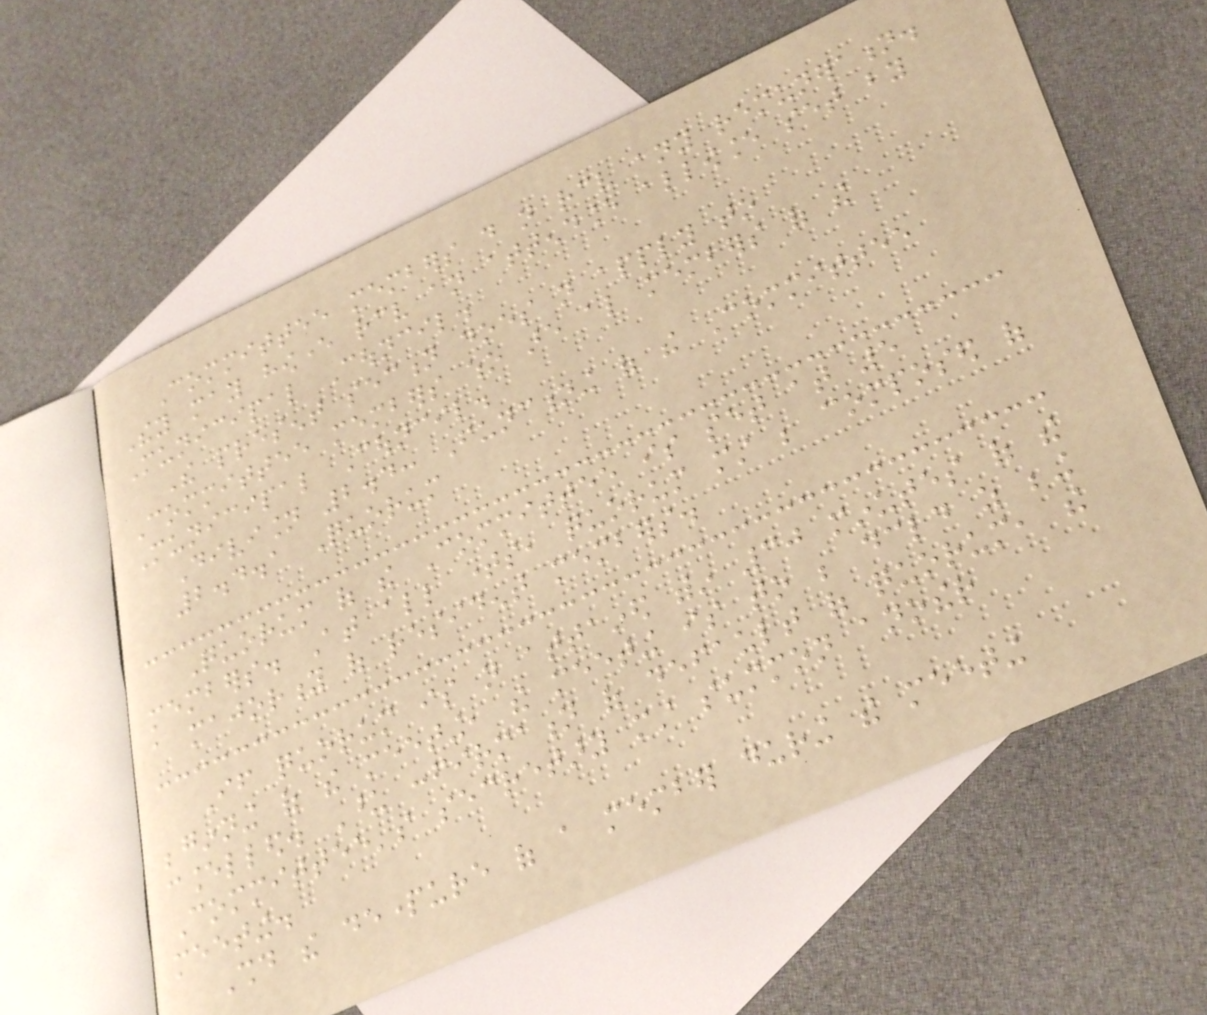Committee members do not receive any remuneration.
They may however receive an attendance allowance set by
Municipal Council.
The present section does not apply to
Committee members who are also members of the
Municipal Council.
Division 2.4: Functioning of the Committee
2.4.1 Quorum
Quorum of the Committee is set at 5
members. At all times, quorum must be composed of
a majority of resident members.
If quorum is not attained within 30 minutes of the
beginning of the meeting, the meeting is to be declared as being
cancelled. Upon confirmation of default of quorum, the
Committee's secretary must summon another
meeting.
Should the departure of a member during the meeting
